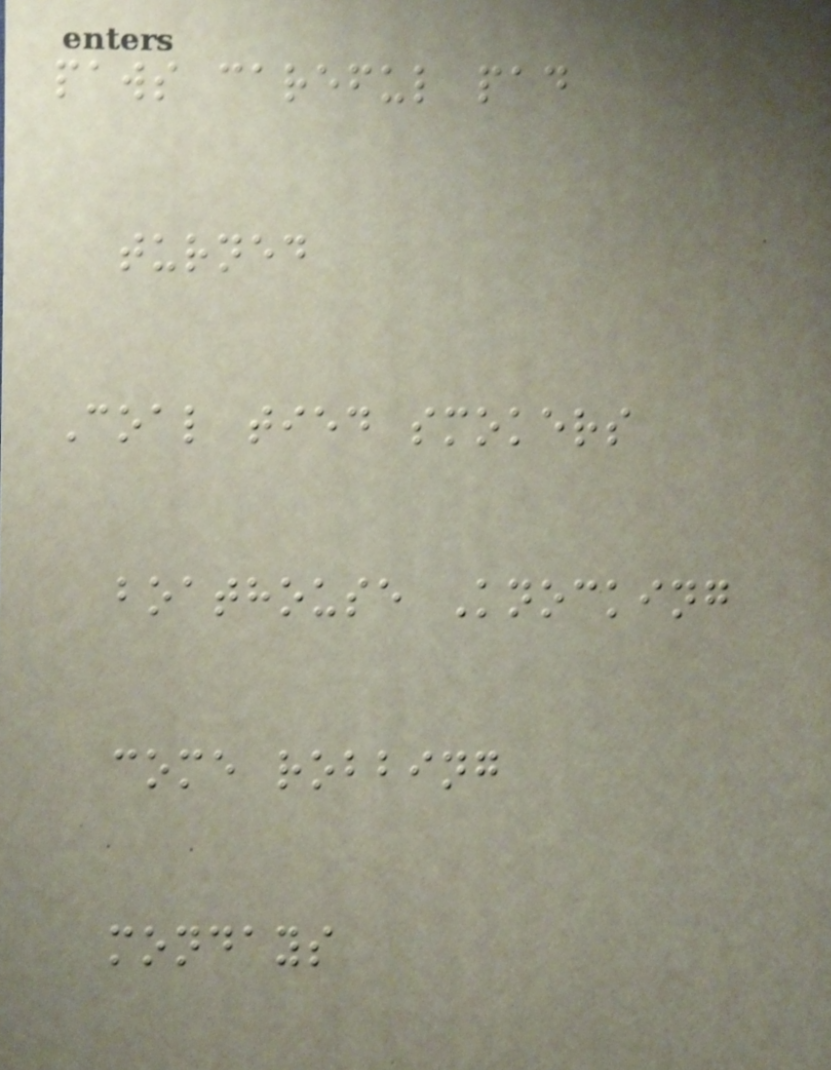paws careful pad
turned
Coal tied smokers
boathouse Knocking
come robbing
mondays
